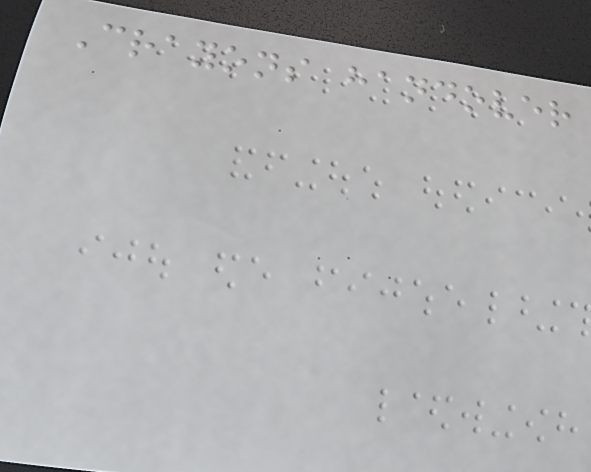Crayons handover
